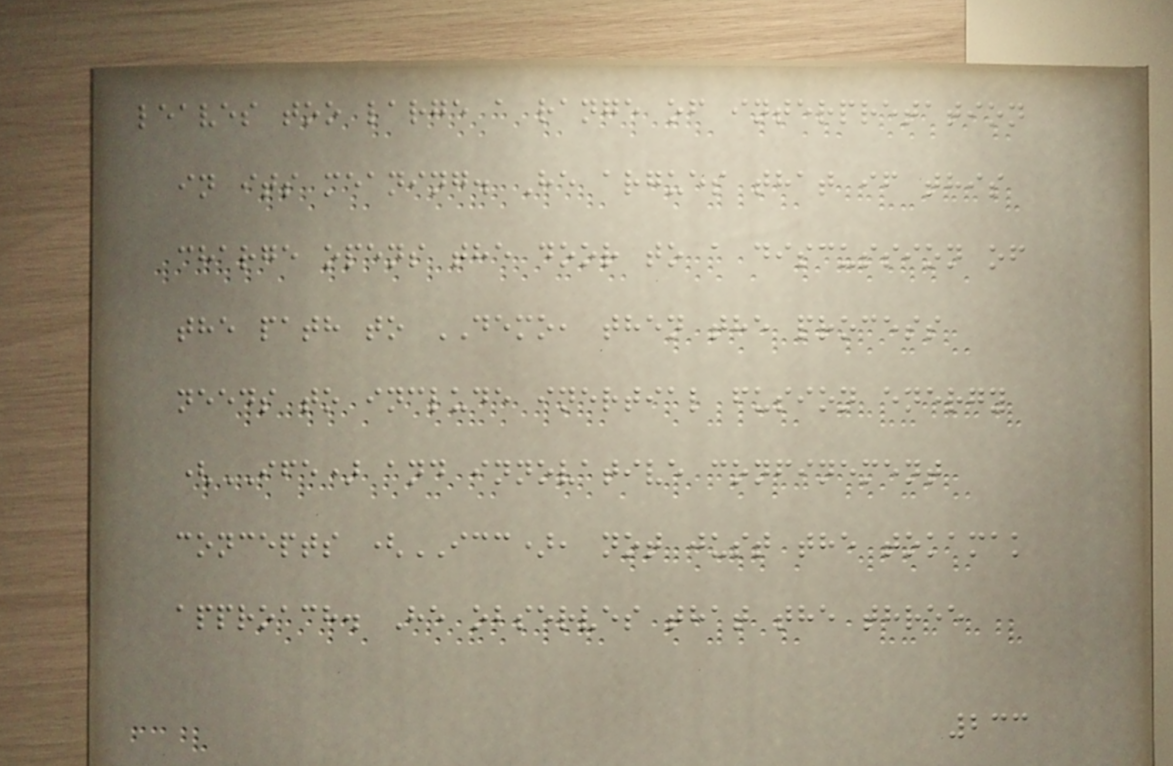leaves too large a range of interpretation
in its meaning. He argues that if this
charge opens the door to a discussion of
the path to DEMO, then the process
needs to include inertial fusion energy
(IFE) and innovative confinement
concepts (ICC), not just the tokamak
approach. He observes that the three
233
